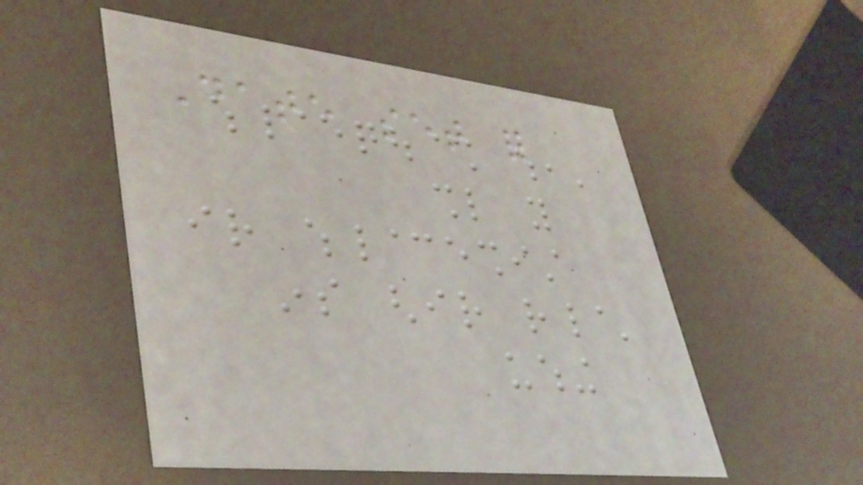Date set for
